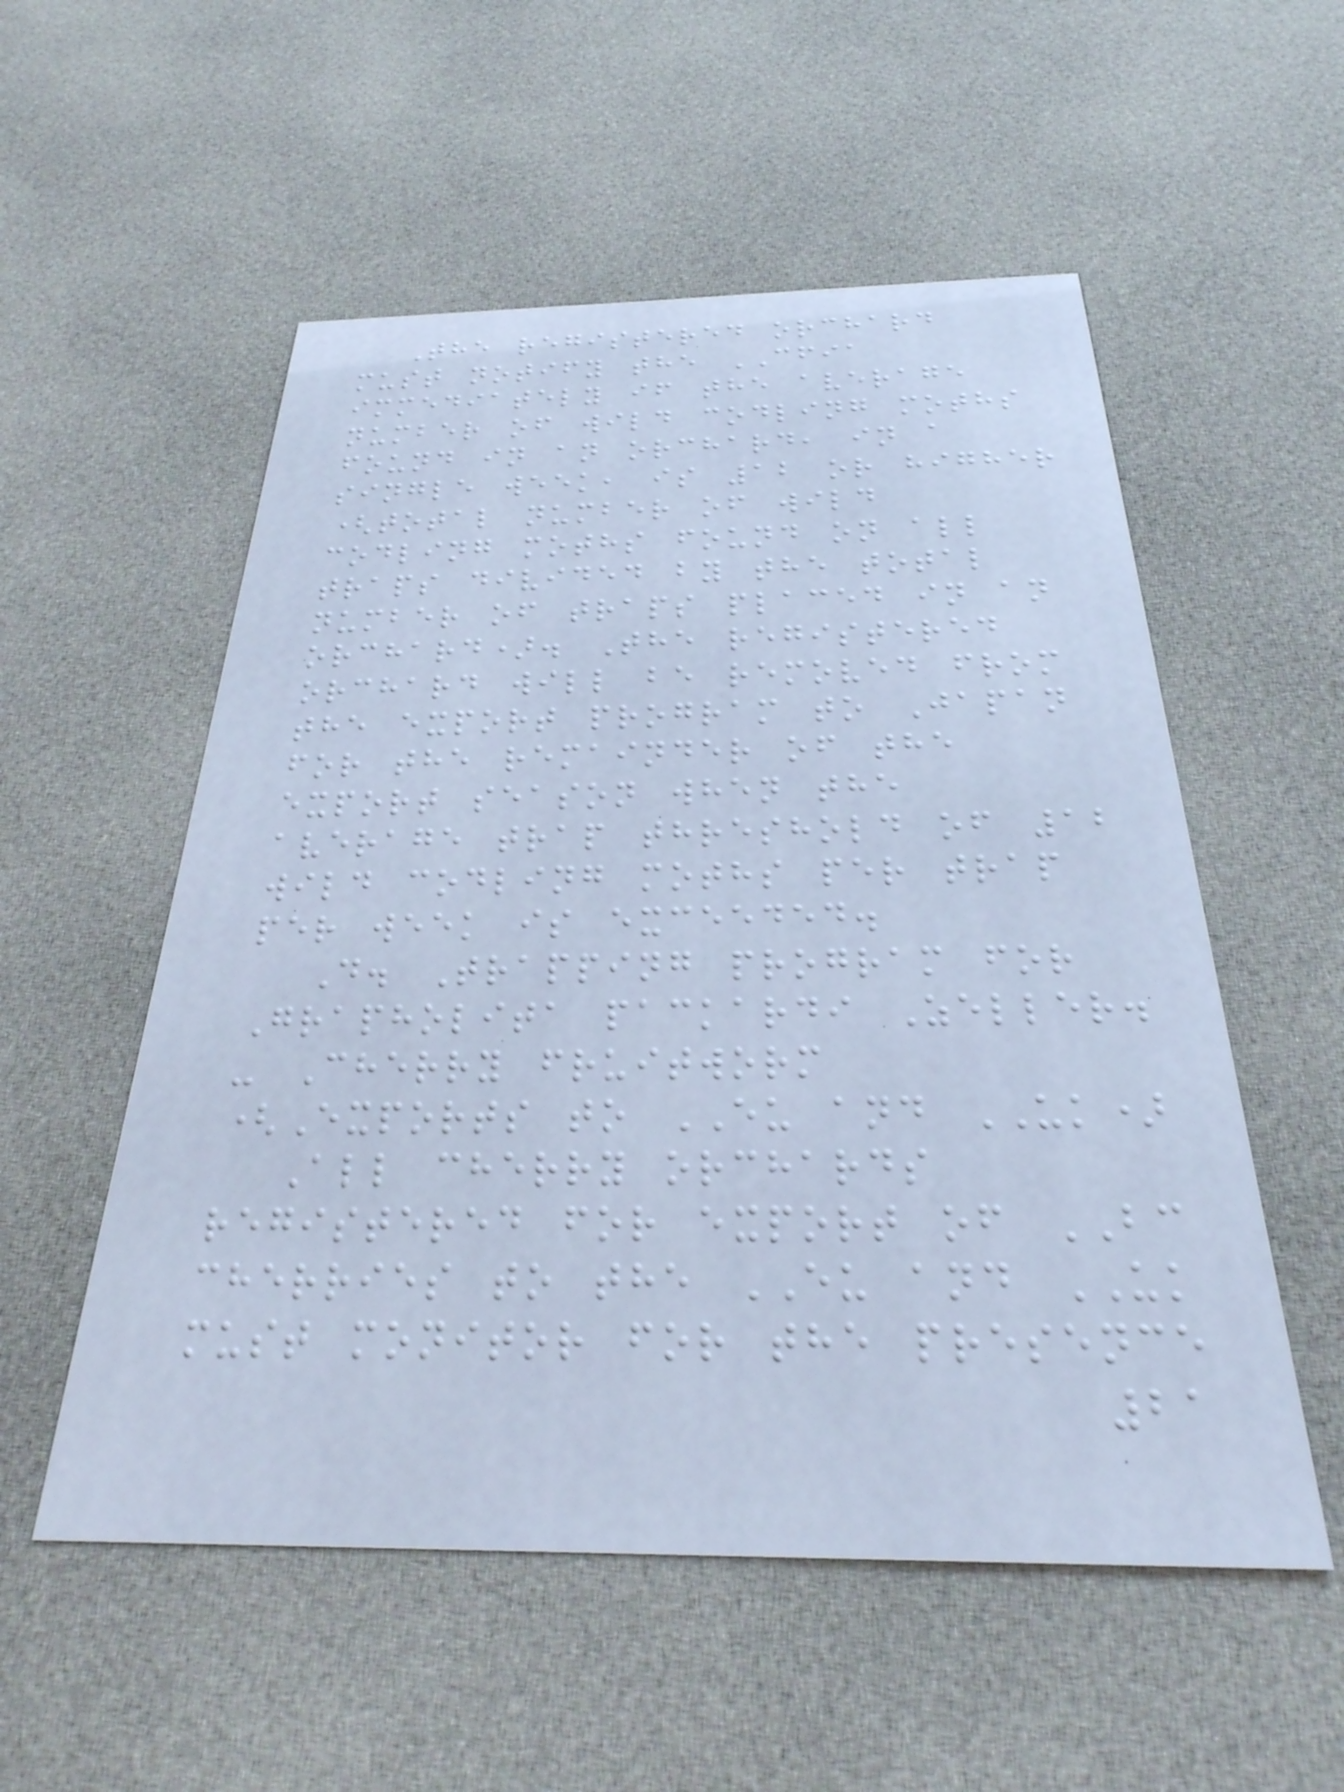The registered orchard
must notify the CFIA
immediately if the average
number of wild codling moths
found in an orchard, in a
single week, is 12 or higher
(total number of wild
codling moths found on all
traps divided by the total
number of traps placed in an
orchard). The registered
orchard will be removed from
the export program to Japan
for the remainder of the
export season when the
average trap threshold of 12
wild codling moths per trap
per week is exceeded.
D. Trapping program for
Grapholita packardi Zeller.
- Cherry fruitworm
(Exports to EU and UK)
All cherry orchards
registered for export of BC
cherries to the EU and UK
must monitor for the presence
21
